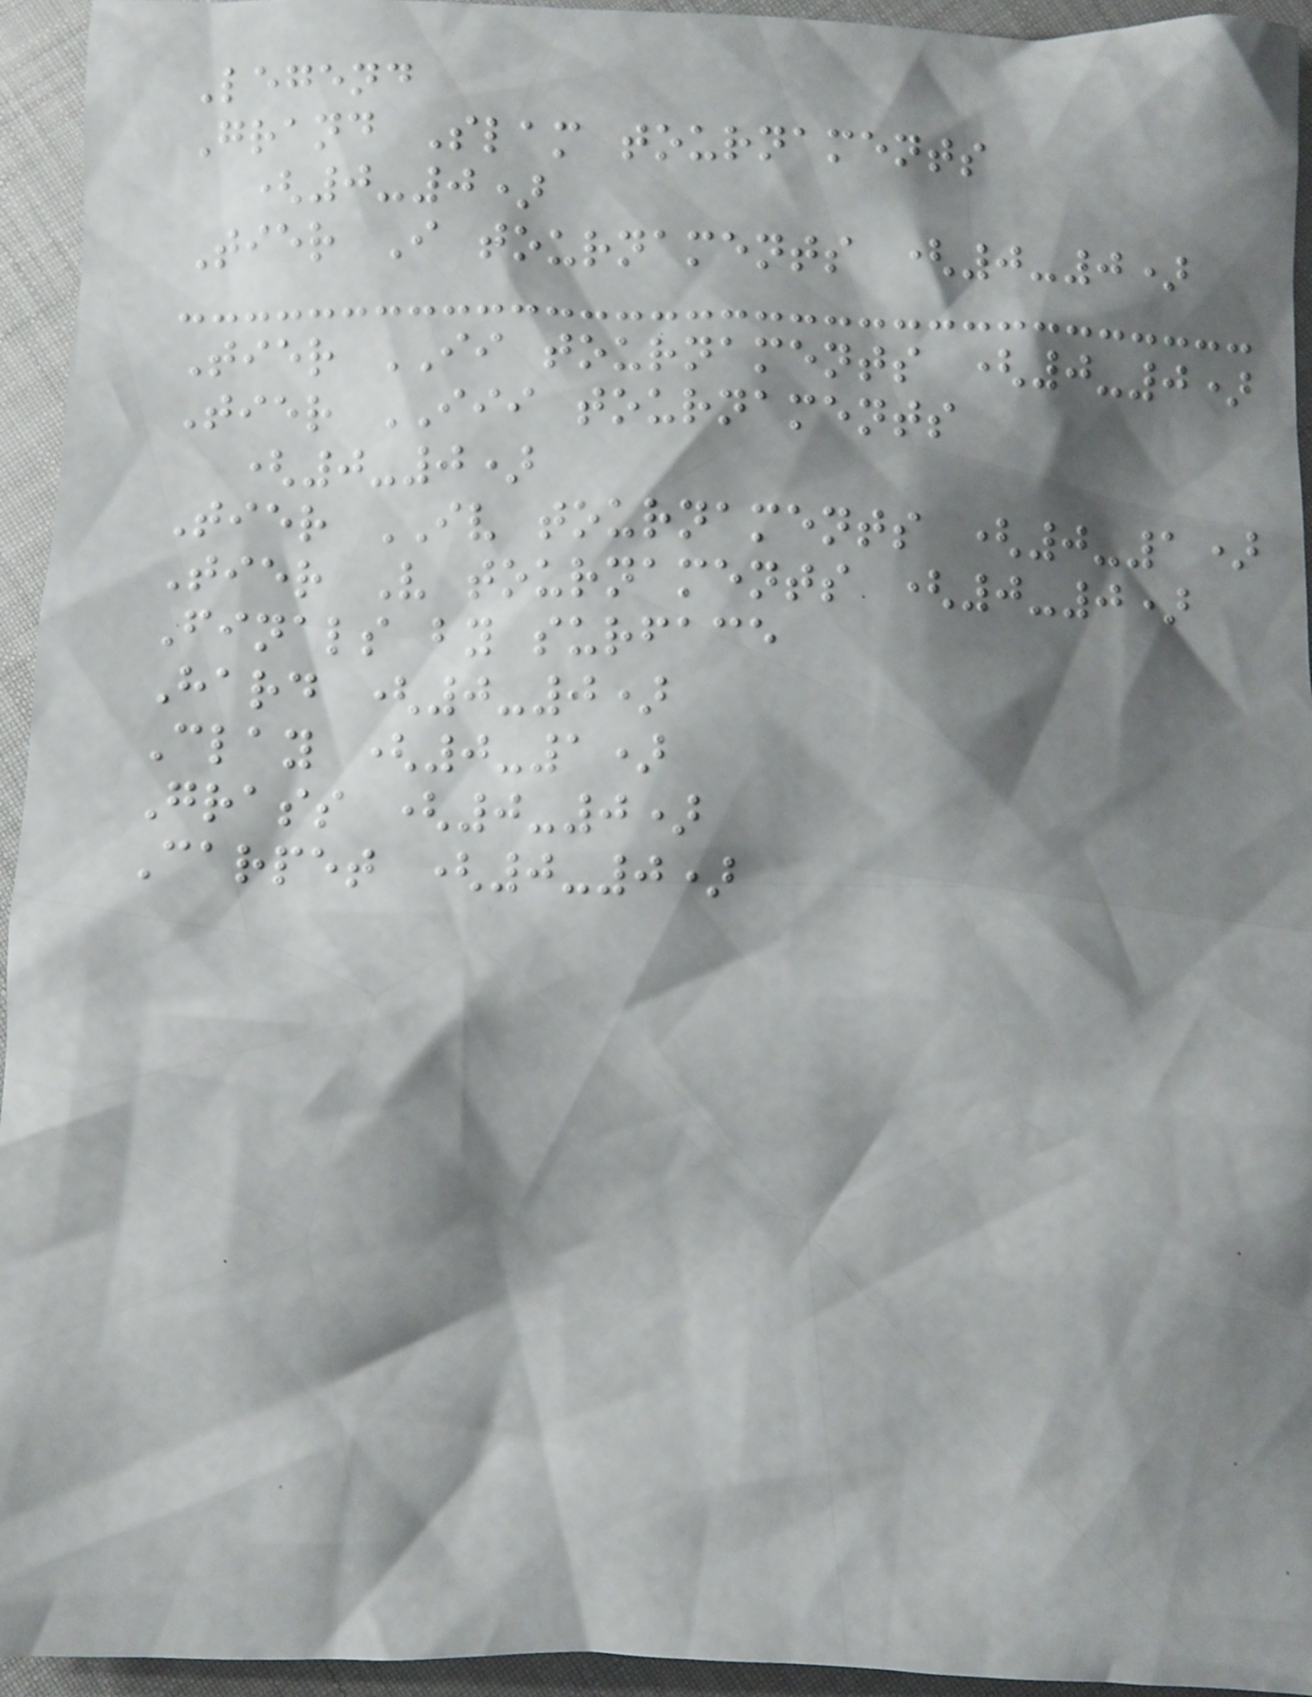Legend
Grand Slam tournaments
(0-0)
Tier I tournaments (0-0)
Tier II tournaments (0-0)
Tier III tournaments
(0-0)
Tier IV tournaments (0-1)
Tier V tournaments (0-0)
Finals by surface
Hard (0-0)
Clay (0-1)
Grass (0-0)
Carpet (0-0)
